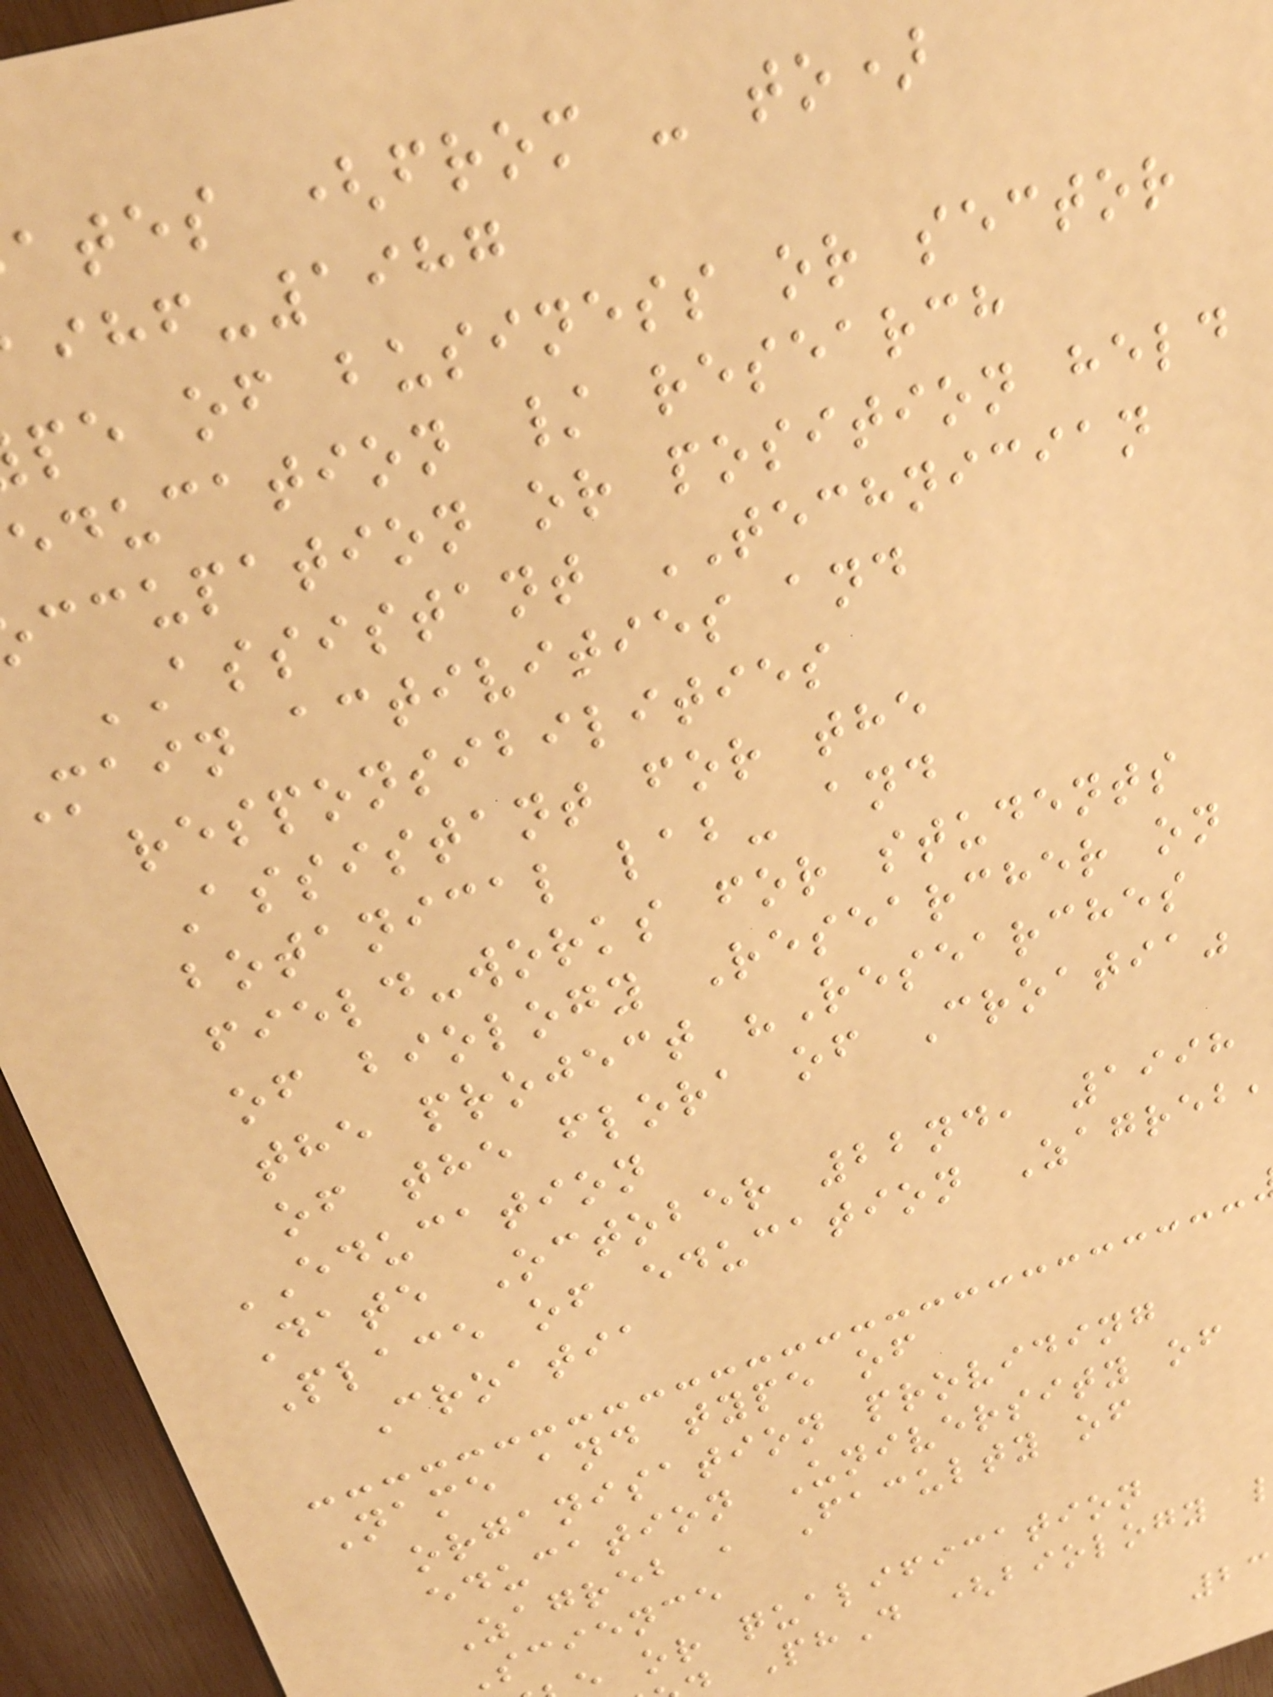ates (from - to)
-1987
pe of business or sector
education / research
ccupation or position held
ASSISTANT TECHNICIAN
Main activities and
responsibilities
Assistant for the
botanical lab- and
field-works for students
of biology Researcher on
the project "Researches
of the flora of Croatia"
EDUCATION
Date October 22nd, 1998
Place of education Zagreb,
Croatia
Name and type of
organisation providing
education University of
Zagreb , Faculty of
Science
or qualification
PhD (biology
